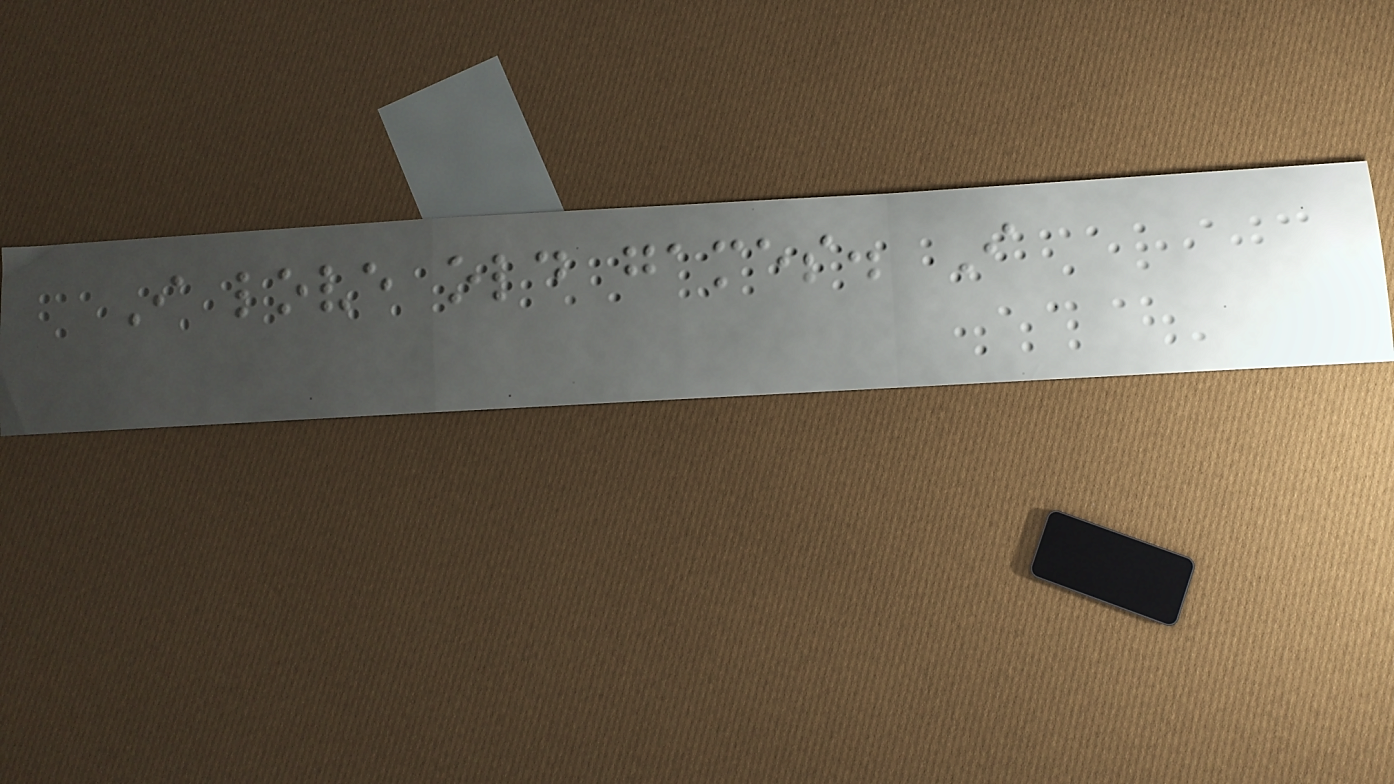I love old games. I
